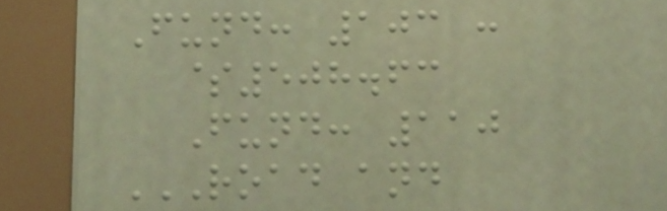Fund: 103 :
$508.63
Fund: 110
ROAD AND
